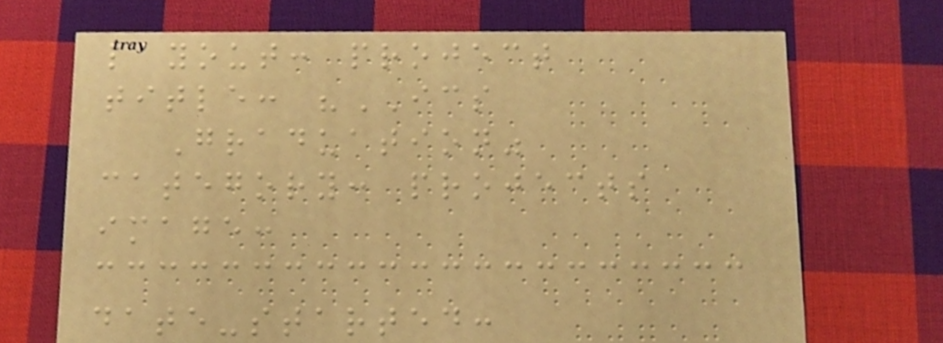layout: project
title: "ICS
Graduation"
category: projects
image:
date-started:
